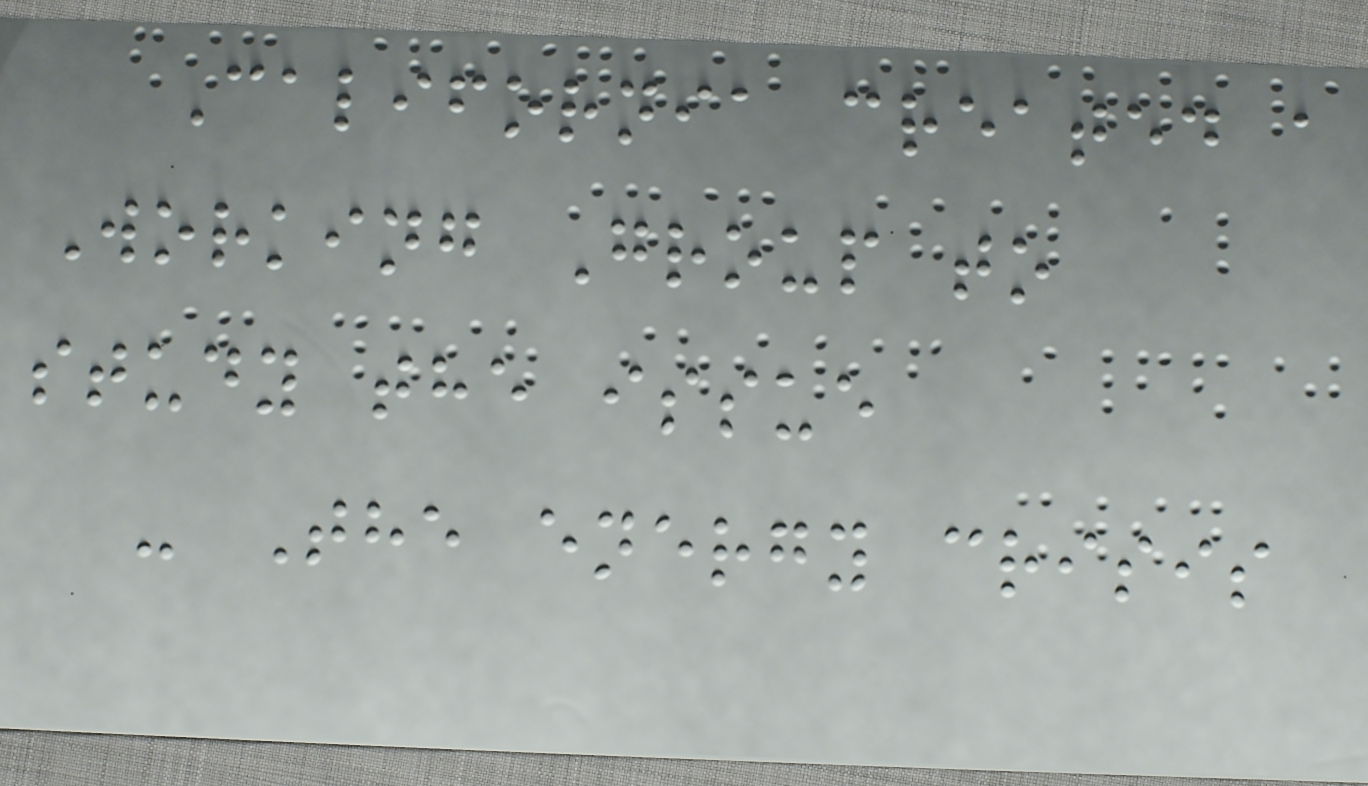California created a
Working Group to
study the issue
- The energy crisis
